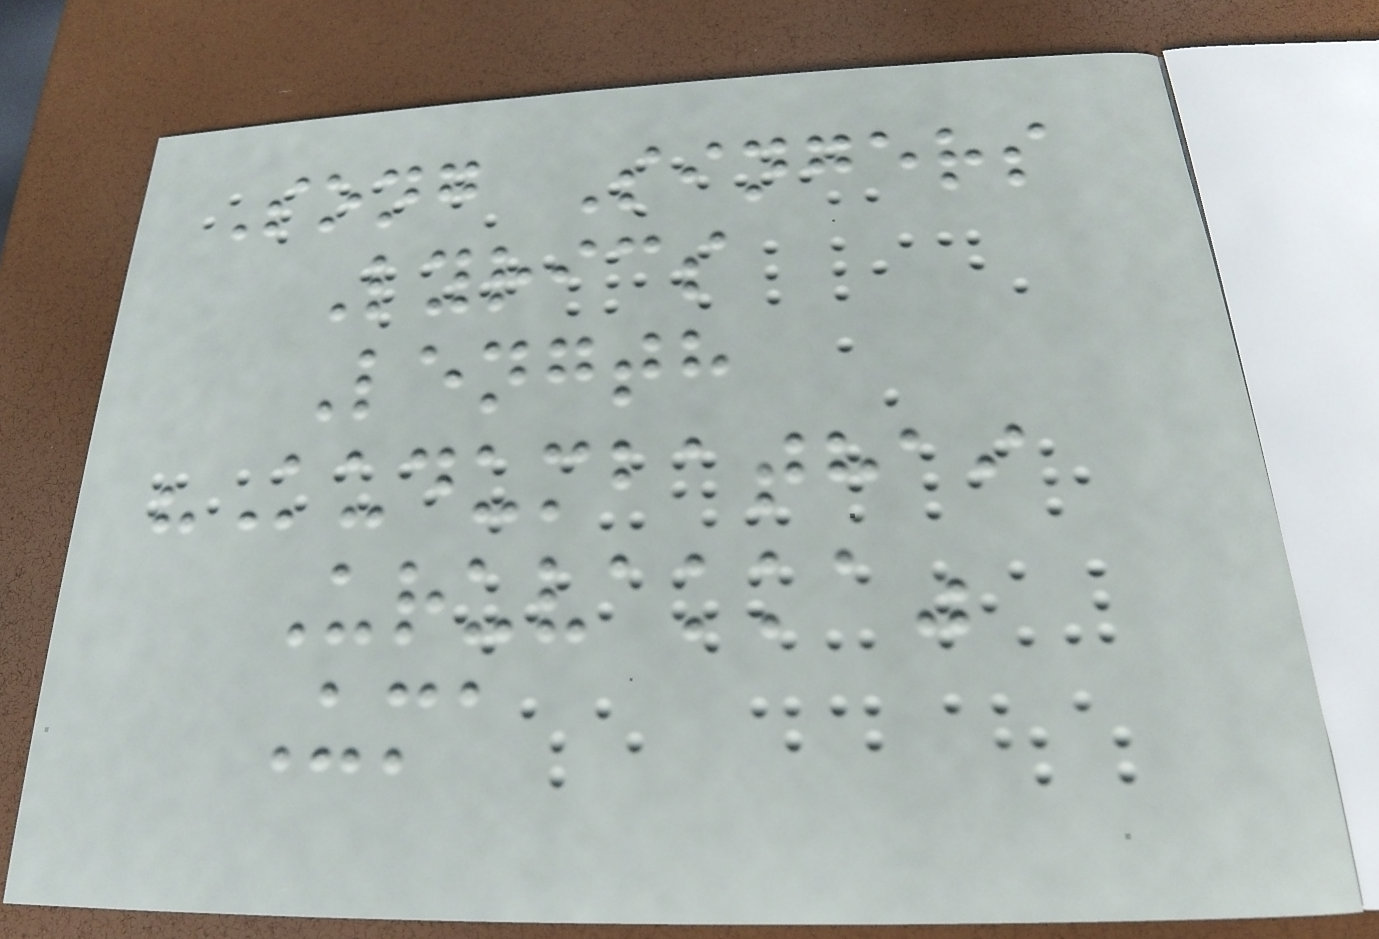Song Singers
Lyrics
Length
"Kudumbathai
Uruvakka"
Uma
